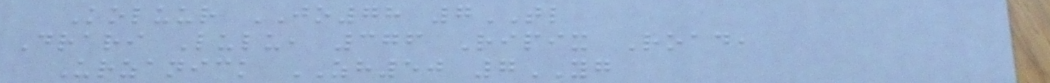Koluur JO78 7TL
Drari Lulu, 376 Ripix Road,
Urzanick ZH50 7YG
